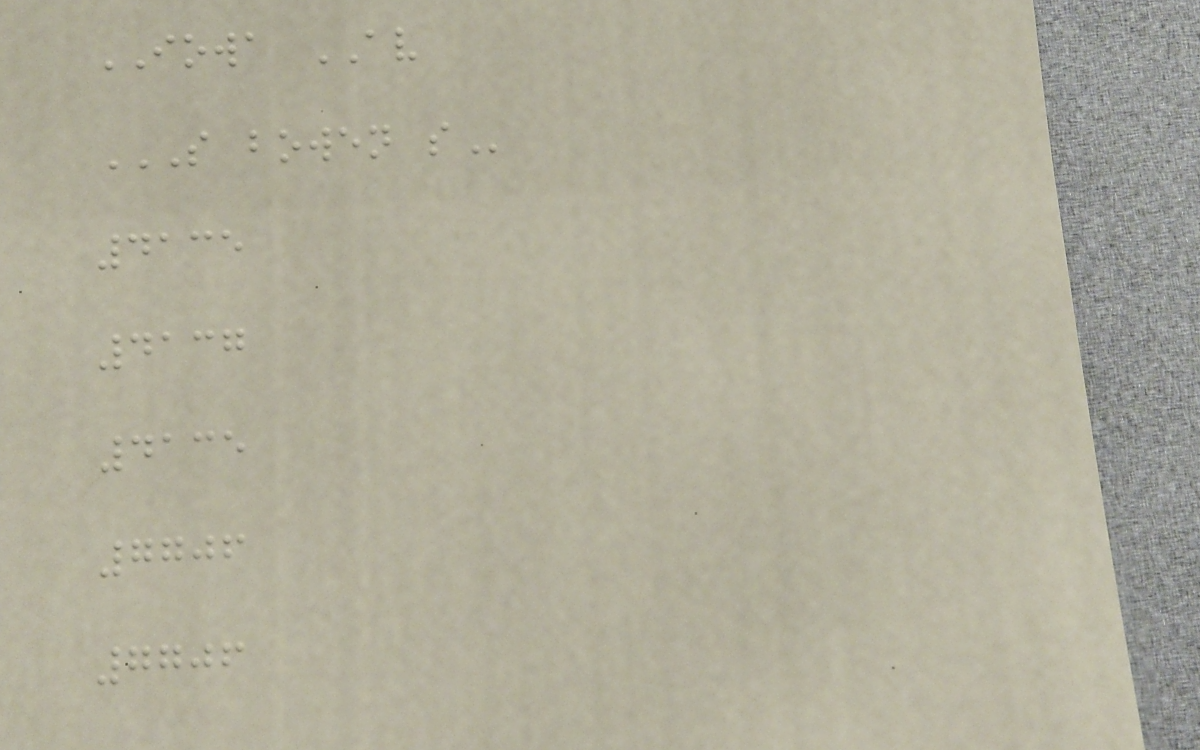IOWA AV
S BOWEN S
4135
4137
4135
7706
7706
